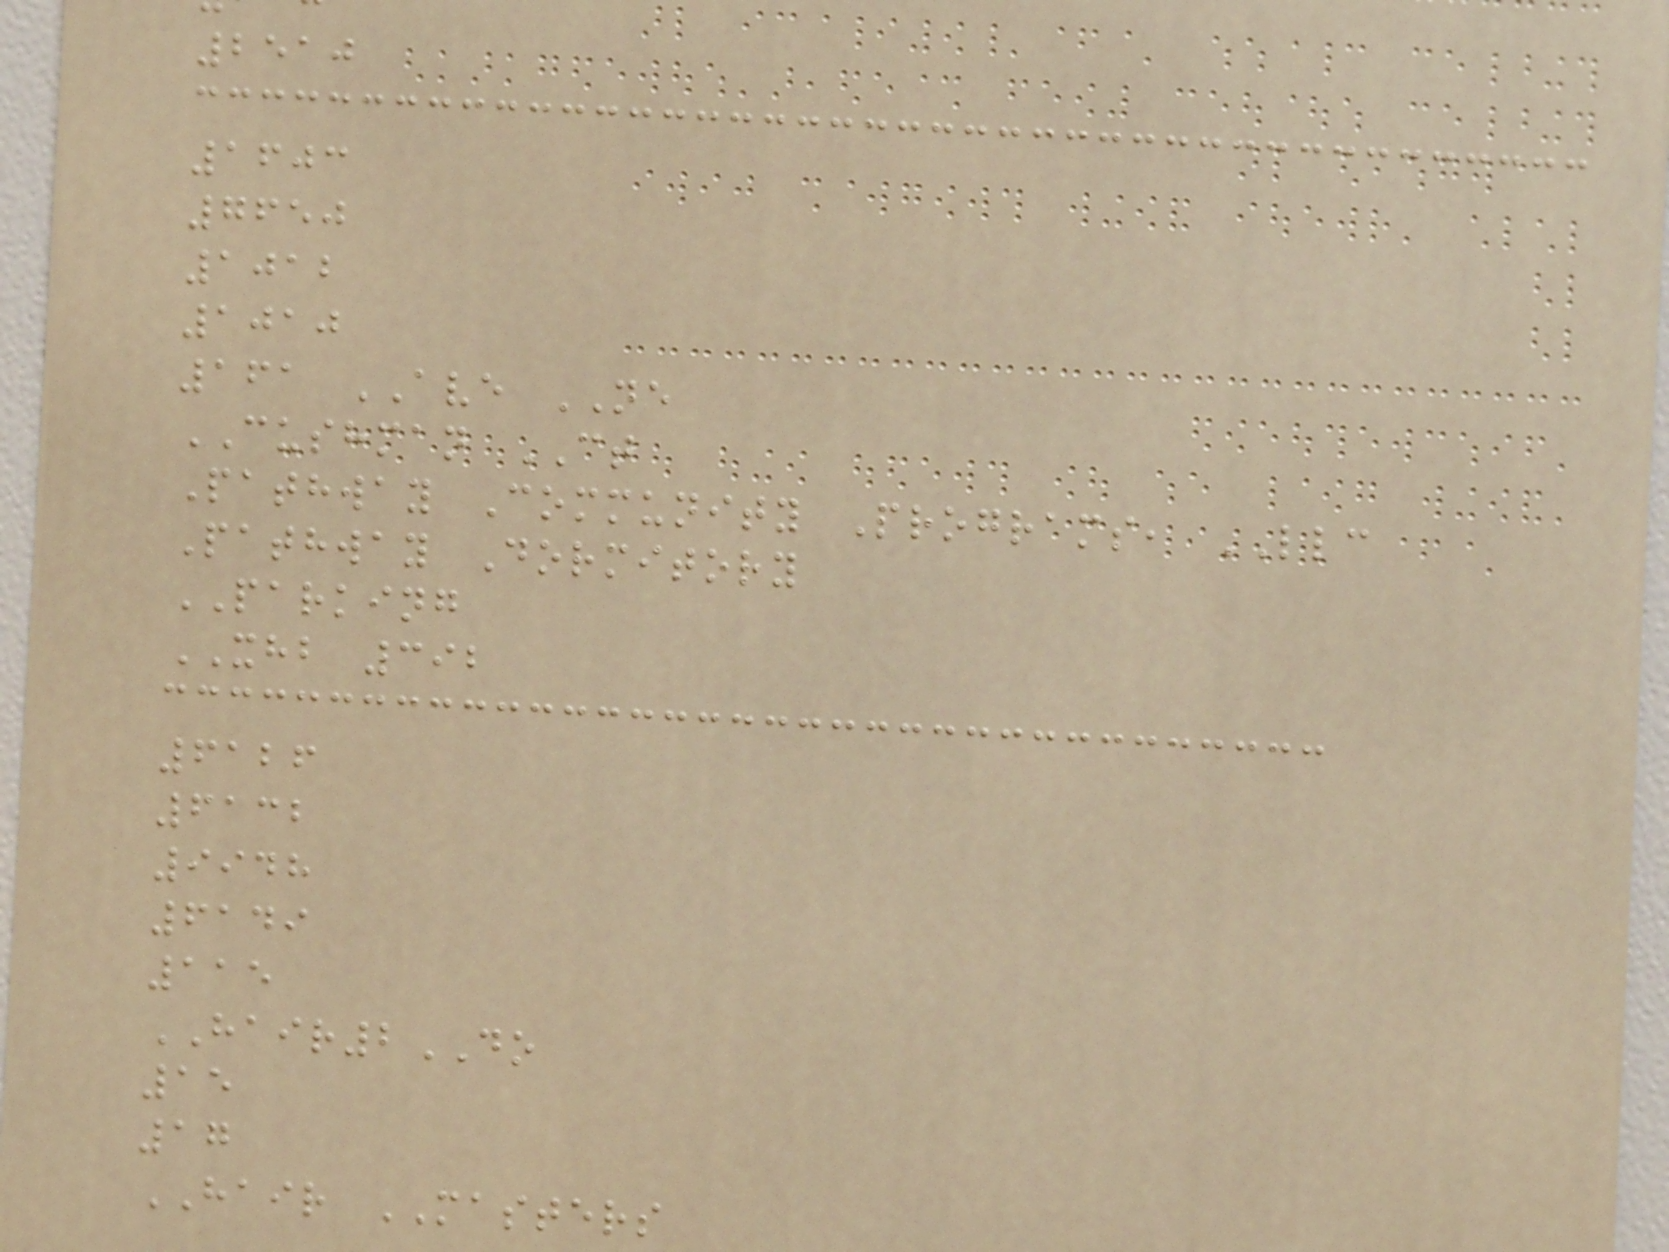2510
1603
7650
1012
1010
161 AVE NE
CUSHMAN CT
Pathway Community Programs, LLC
Pathway Dormitory
PARKING
XHB 392
6126
6132
9948
6149
115
HAIR2DO
15
17
HAIR MASTERS
